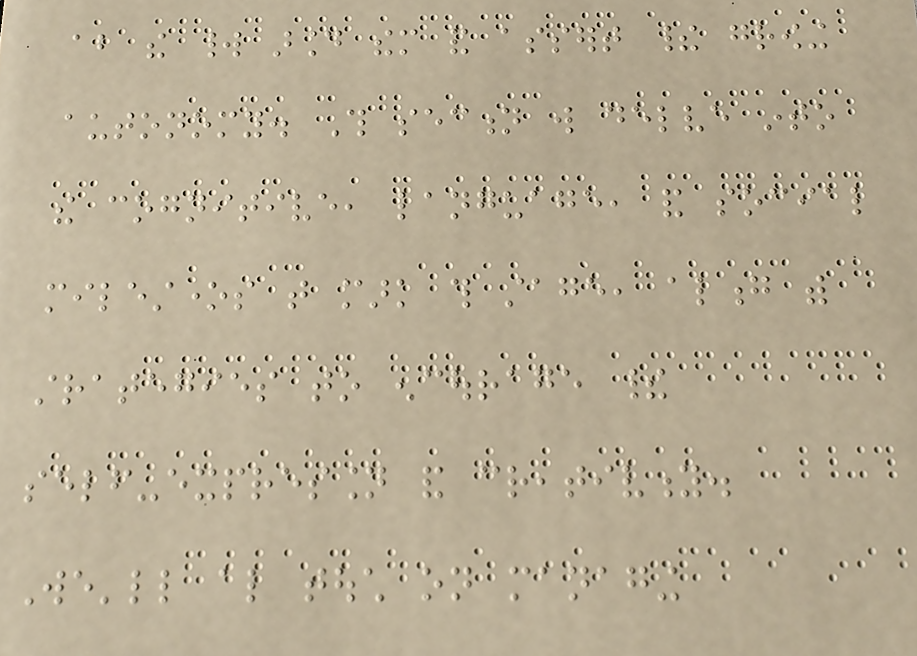about the world around them and assert their growing
autonomy. This section will delve into
the cognitive, language, and social
milestones that mark this stage, along with
strategies to encourage their
self-expression and creativity.
We'll also touch on managing
